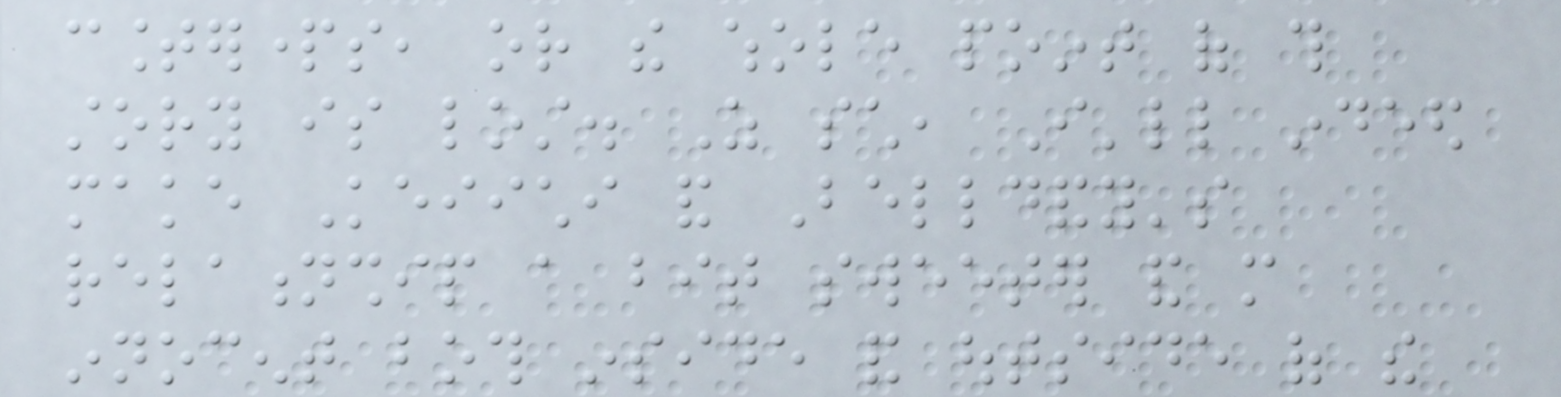counterparts, or the whole point of this
story is lost. As such, I'll indeed
make Keiichi and Belldandy's
relationship a bit sweeter and more
innocent both inside and outside of the
